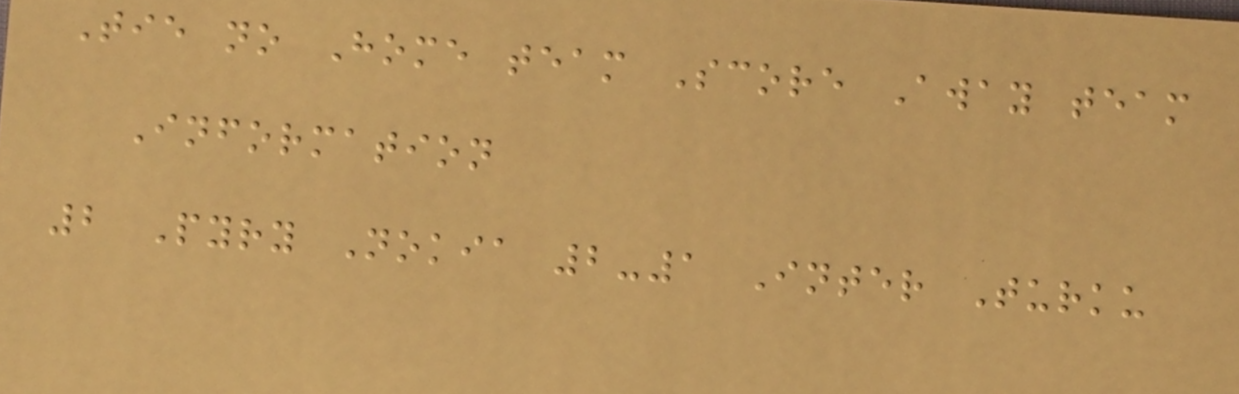Tie no Home team Score Away team
Information
2 Pyry Nokia 2-1 Inter Turku
